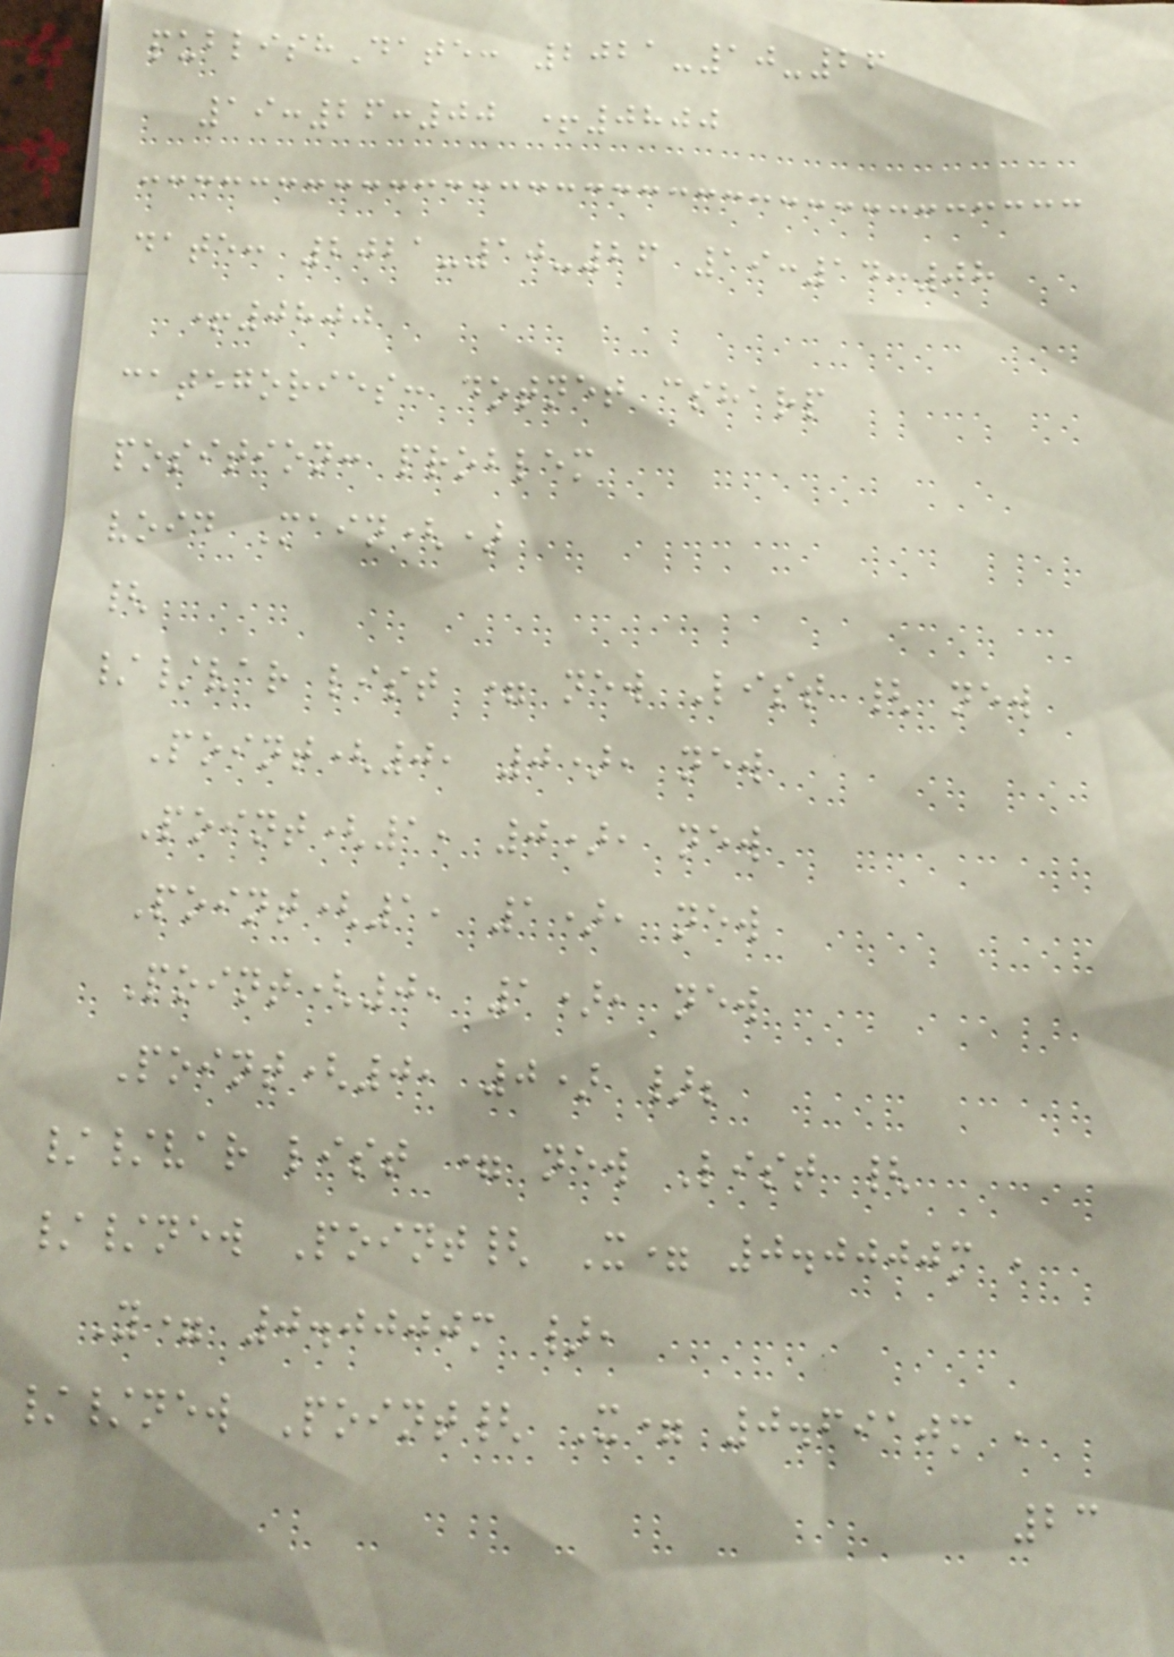publishDate: 2021-10-26
19:26:00 +0800
date: 2021-10-26 19:14:08
+0800
categories: dotnet csharp
position: problem
void Main()
{
//var list = new List { new
Point(0, 0), new
Point(1, 0), new
Point(1, 1), new
Point(0, 1), new
Point(0, 0) };
//var list = new List {
//new Point{ X= 0.0000m ,
Y= 0.0000m },
//new Point{ X= 0.6910m ,
23
